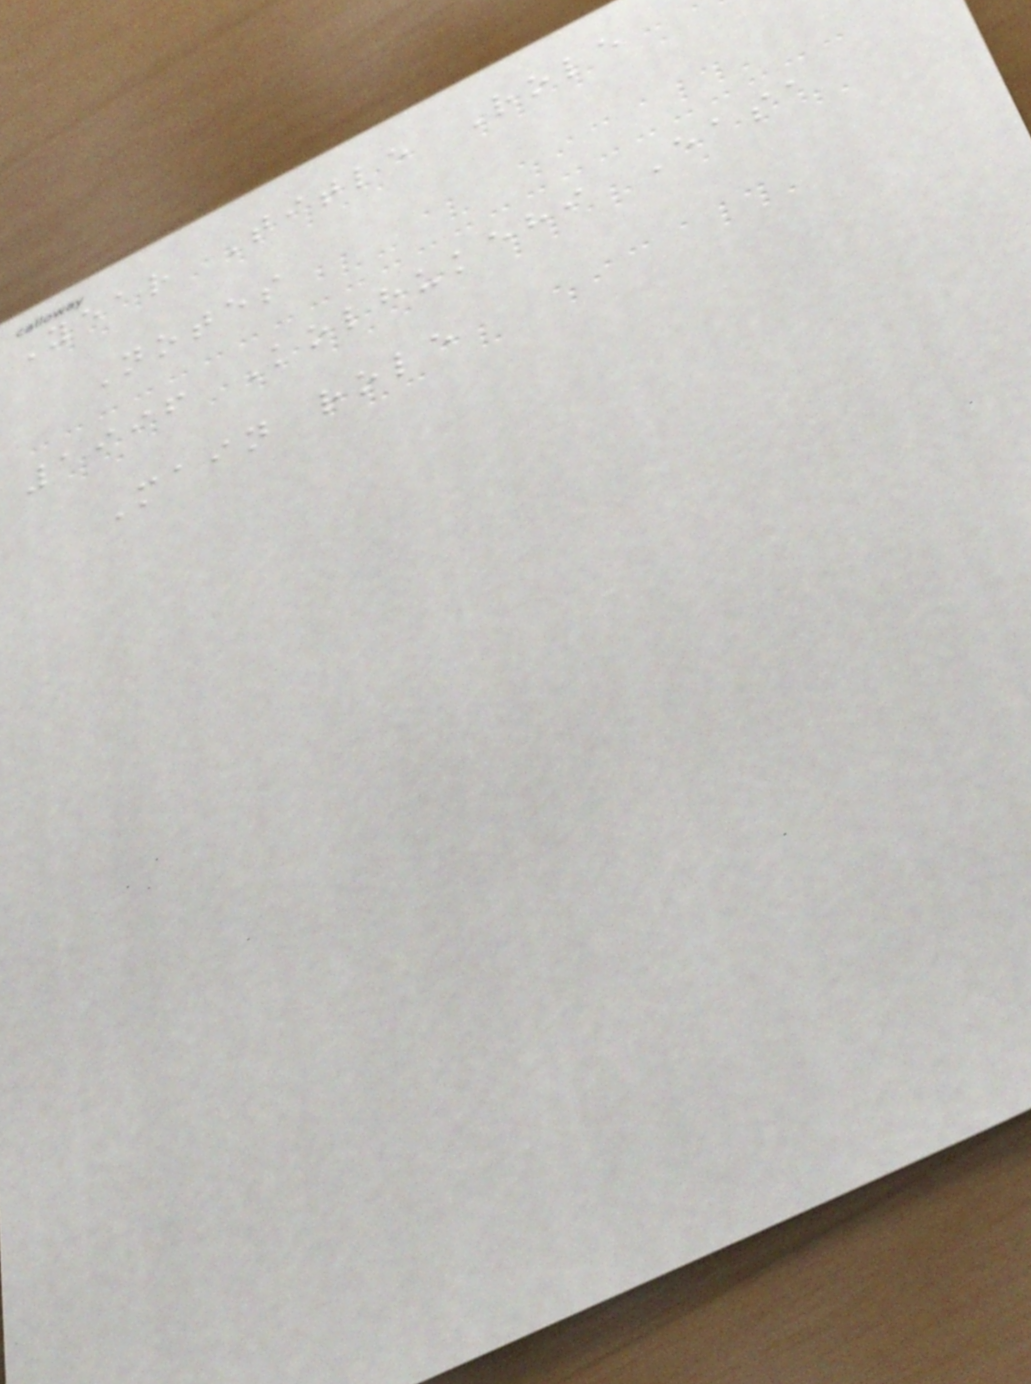Year Title Role
Notes
1996 Kolhukehi Easa
Main role
